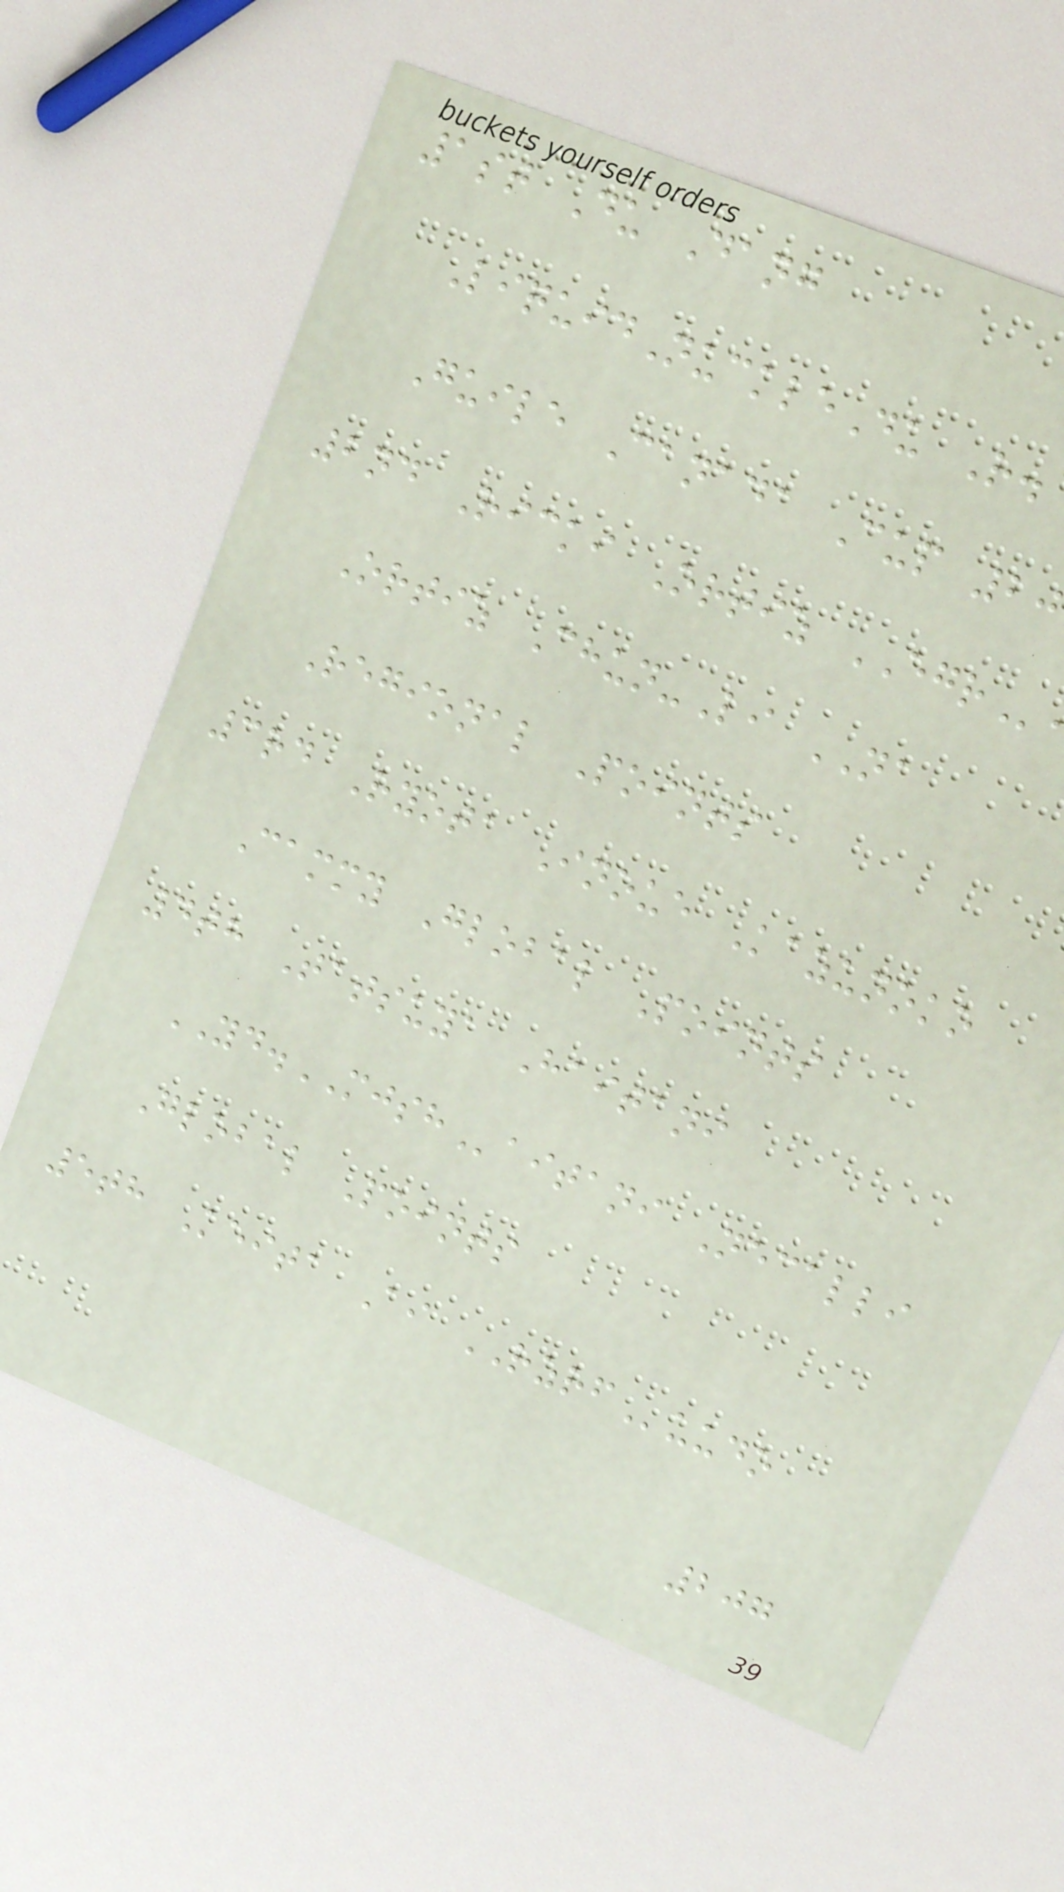1st Du Dang
LiquidNuckleDu R.
Guile Canada Cup 20
2nd Ricki Ortiz EGR
Ortiz Chun-Li NA
Regional Points
3rd Ryota Inoue Kazunoko
Cammy Global Points
4th Tatsuya Haitani
YD.MJSHaitani Necalli
Global Points
5th Keita Ai RZRFuudo
207
